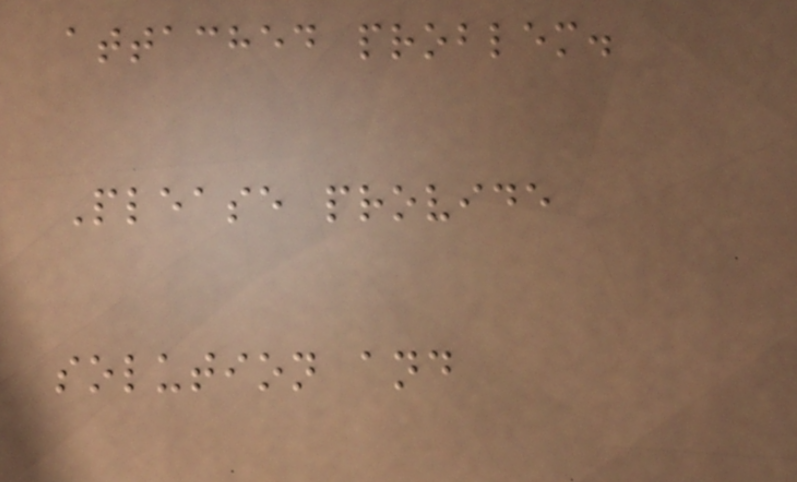attached problem.
Please provide
solution and
